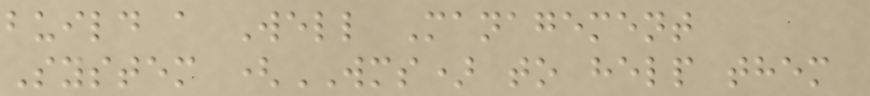build a Well Management
System (WMS) to help them
